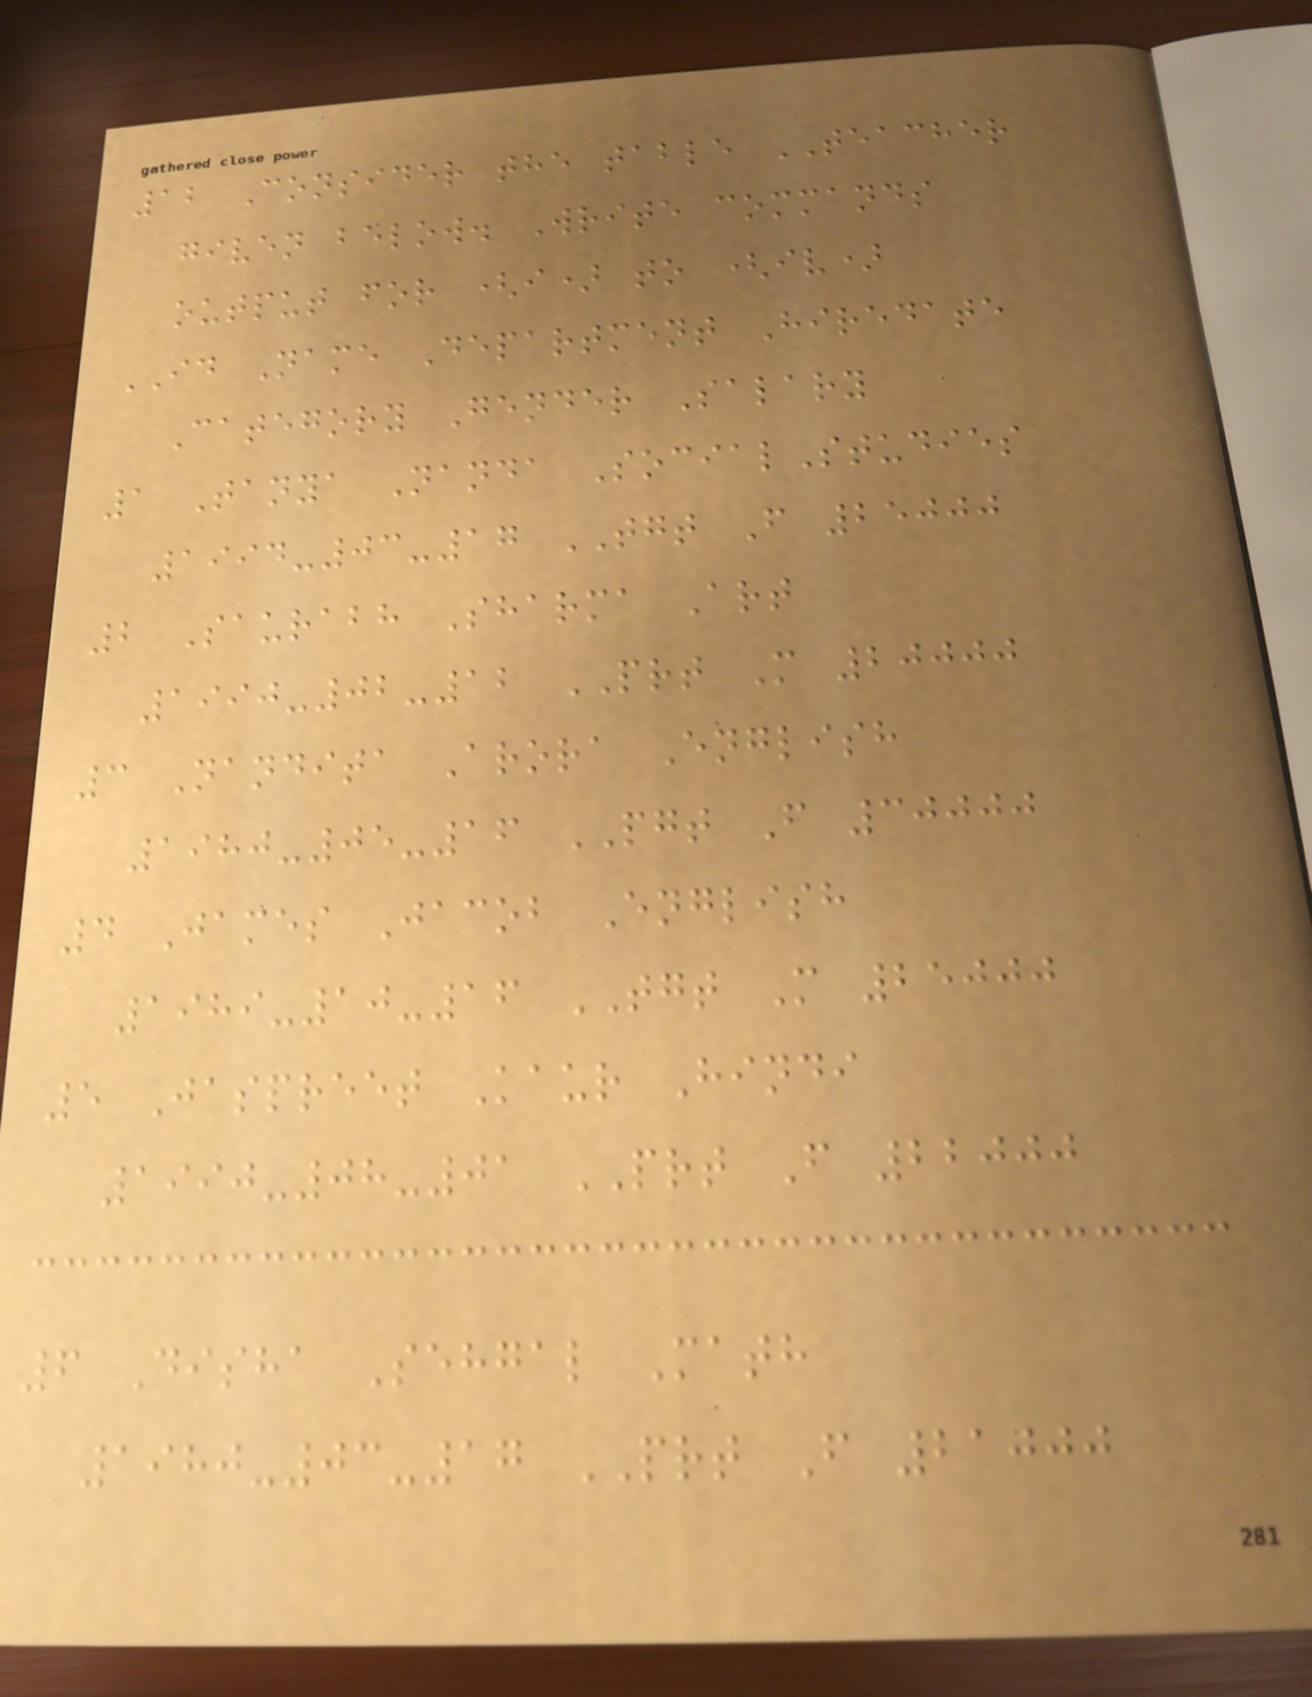12 Consider the table TEACHER
given below. Write commands
output for (i) to (iv)
ID Name Department Hiredate
Category Gender Salary
1 Tanya Nanda SocialStudies
1994-03-17 TGT F 25000
2 Saurabh Sharma Art
1990-02-12 PRT M 20000
3 Nandita Arora English
1980-05-16 PGT F 30000
4 James Jacob English
1989-10-16 TGT M 25000
5 Jaspreet Kaur Hindi
1990-08-01 PRT F 22000
6 Disha Sehgal Math
1980-03-17 PRT F 21000
